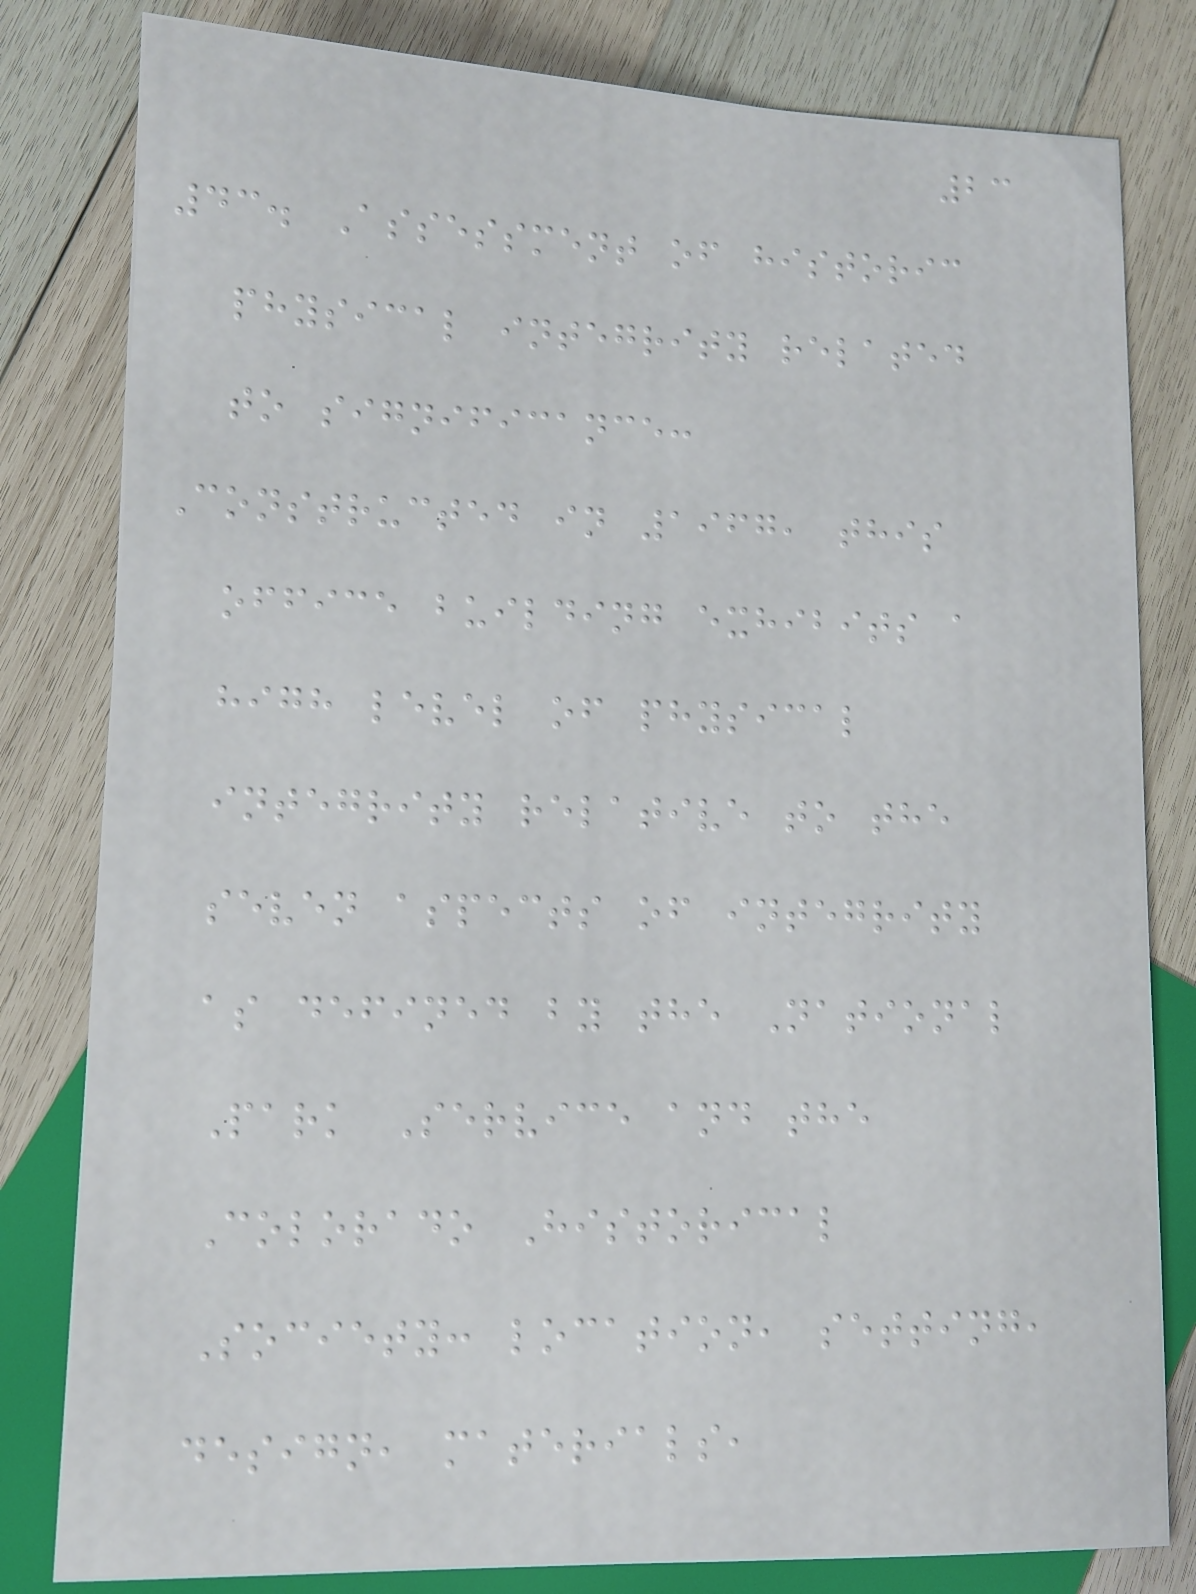23
43. Assessment of historic
physical integrity related
to significance:
Constructed in 1967, this
office building exhibits a
high level of physical
integrity relative to the
seven aspects of integrity
as defined by the National
Park Service and the
Colorado Historical
Society: location, setting,
design, materials,
